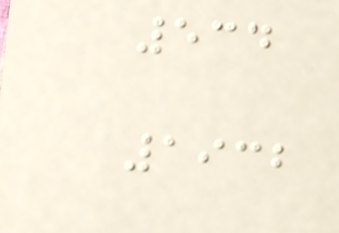534
1932
